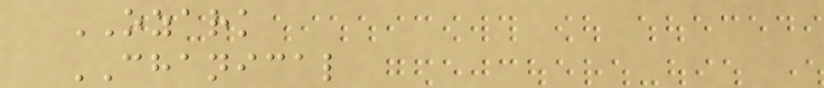OZARK
CHANICAL
